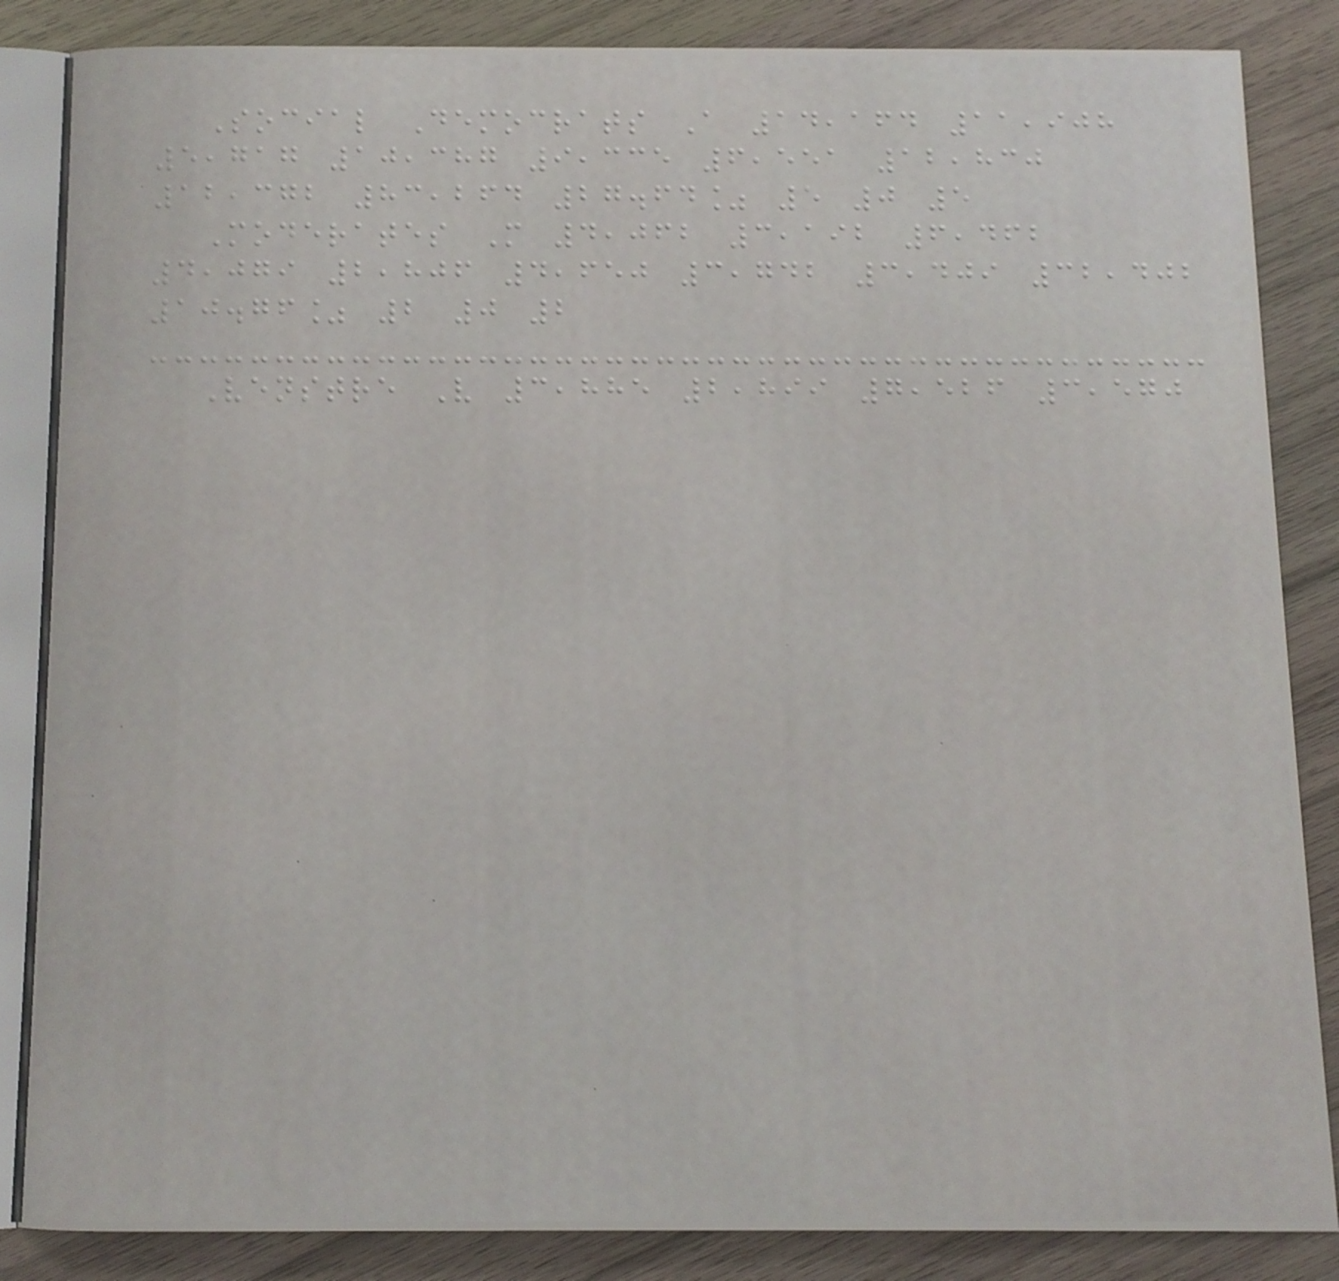Social Democrats A 14,164 11,908
5,717 10,387 9,335 6,551 12,830
12,372 83,264 27.64% 5 0 5
Moderates M 4,062 3,192 6,462
4,079 2,806 4,650 3,742 3,409 32,402
10.76% 2 0 2
Venstre V 3,885 2,899 7,526 3,570
